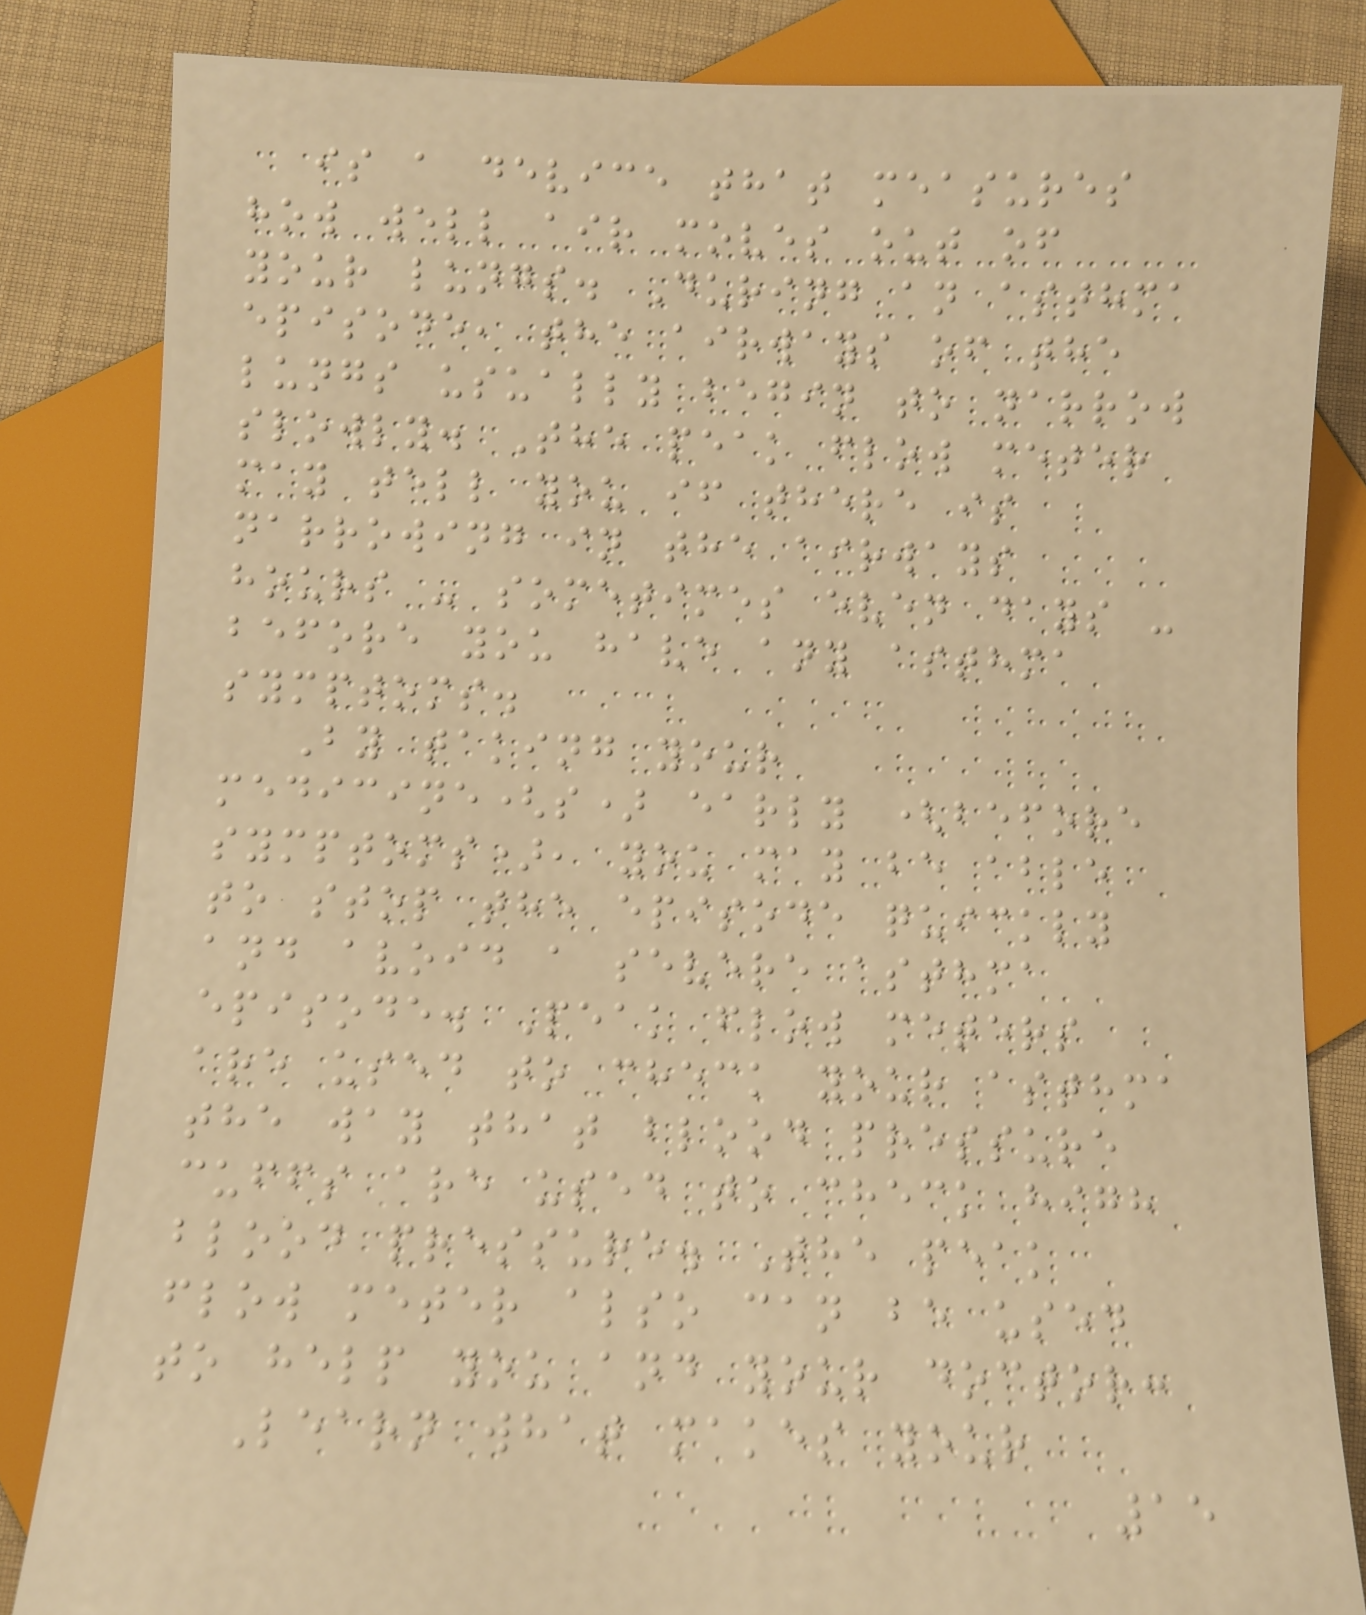is a device that measures
how well air moves out of
your lungs. During an asthma
episode, the airways of the
lungs usually begin to narrow
slowly. The peak flow meter
may tell you if there is
narrowing in the airways
hours - sometimes even days -
before you have any asthma
symptoms.
By taking your
medicine(s) early (before
symptoms), you may be able
to stop the episode quickly
and avoid a severe asthma
episode. Peak flow meters
are used to check your asthma
the way that blood pressure
cuffs are used to check high
blood pressure. The peak
flow meter also can be used
to help you and your doctor:
Learn what makes your
15
